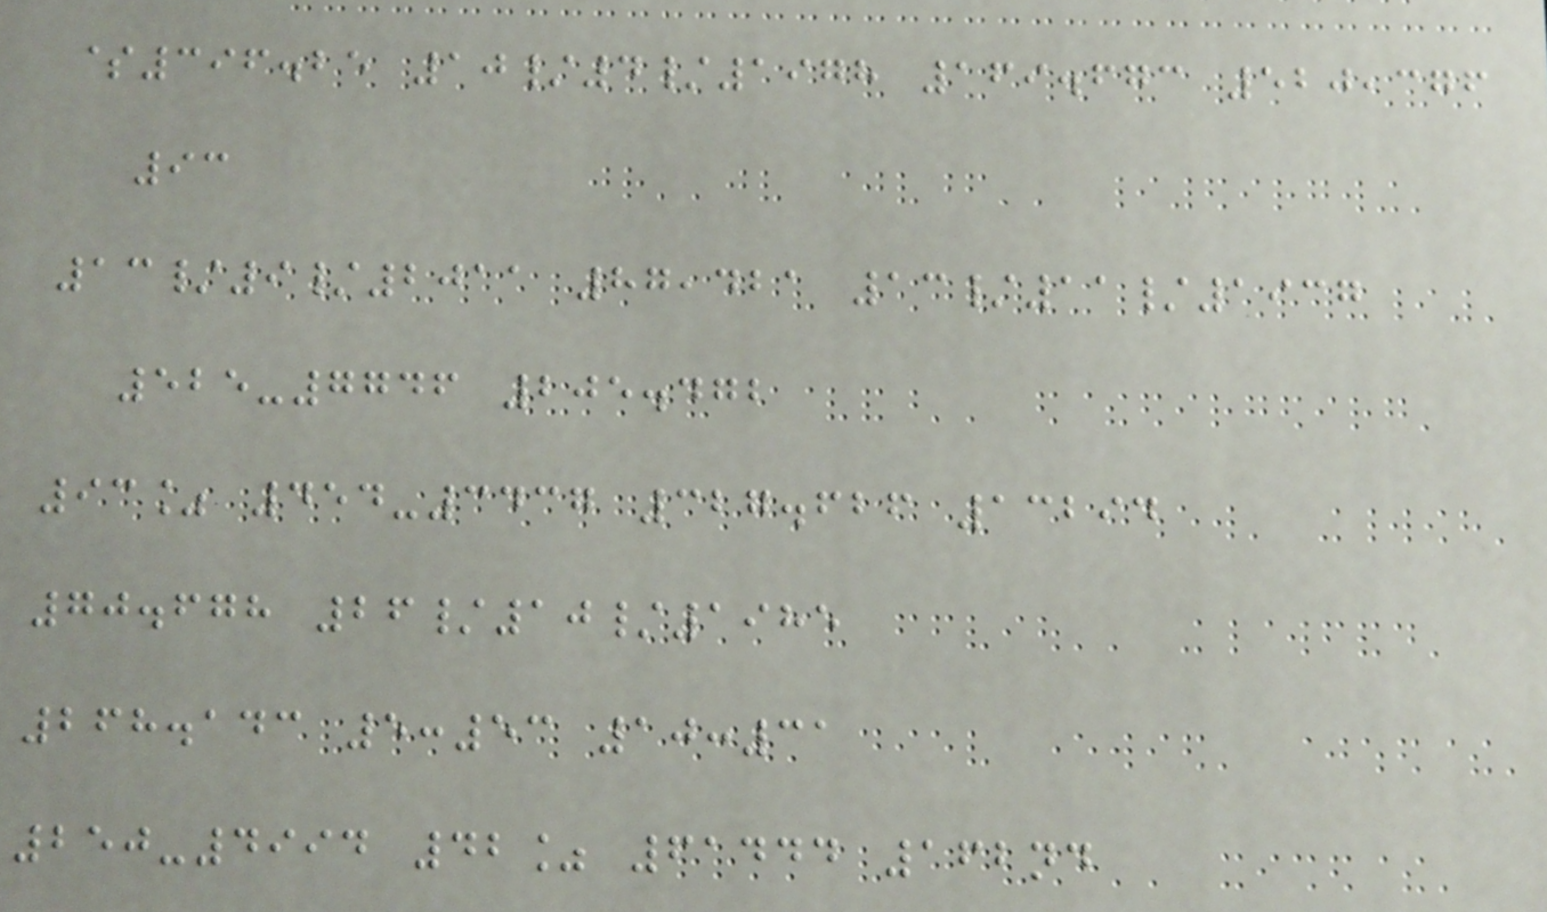$396.25 10/4/1978 169.673 520,376
93
13/9/2011 87,421 13/11/1937
525-7746 205.472
93% 454-3437 327.626 13294
70.678 26/10/1985
268.143 5:53 10:31
250-4994 42% 61444 162nd
